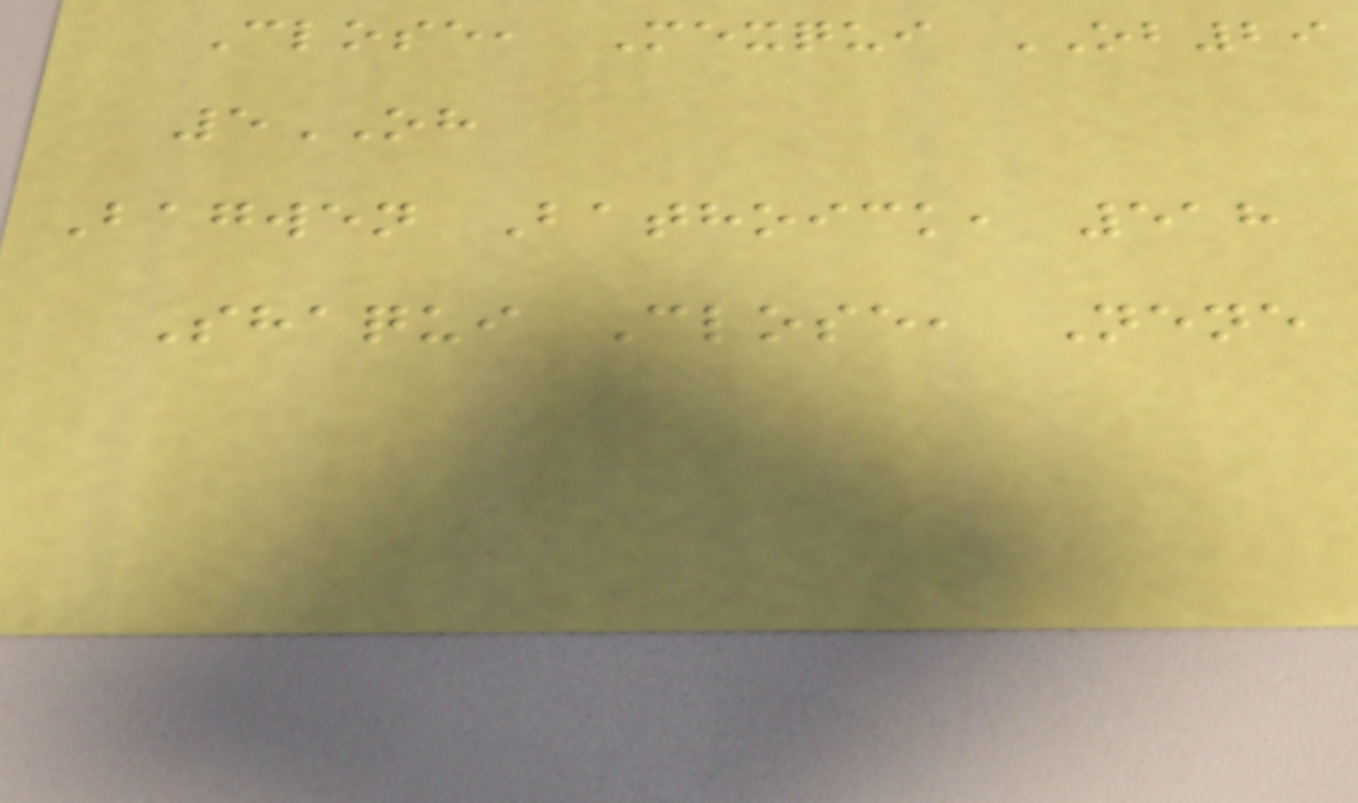Close, Mexqui OB29
5OH
Bagwen Bathoick, 518
Shaqui Close, Nene
